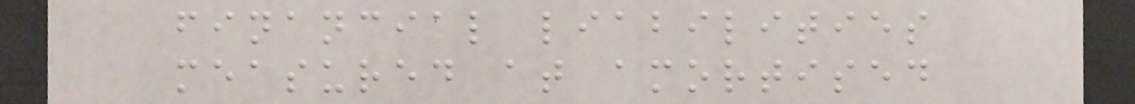financial liabilities
measured at amortised
